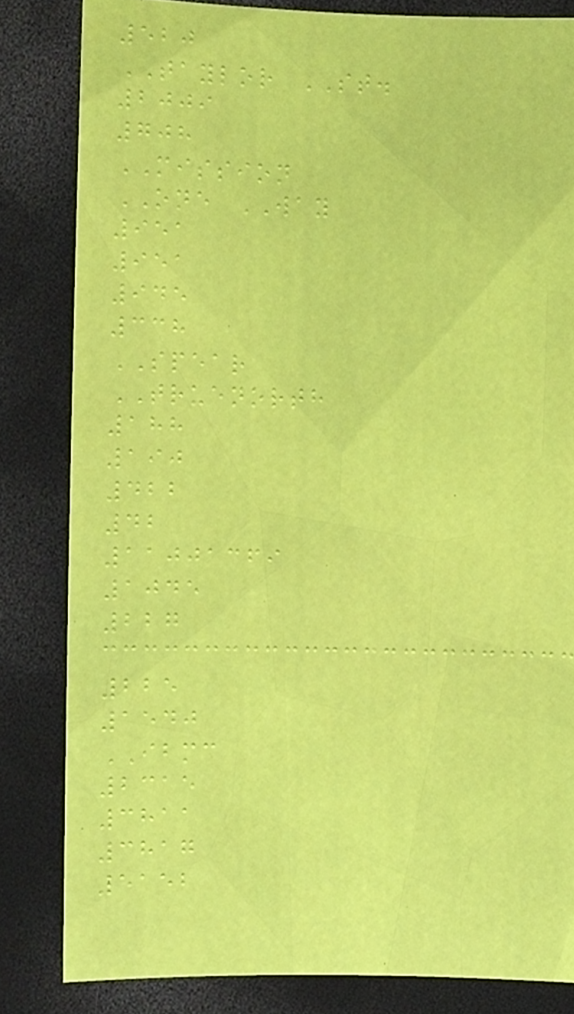520
TAYLOR ST.
2009
708
MISSION
ONE WAY
951
951
945
338
SPEAR
TRUENORTH
188
190
422
42
11001369
1045
227
225
1540
IBMC
2315
3811
3817
5152
